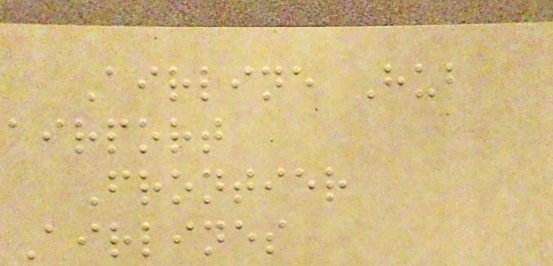Airline Hub
airport
Frontier
Airlines
